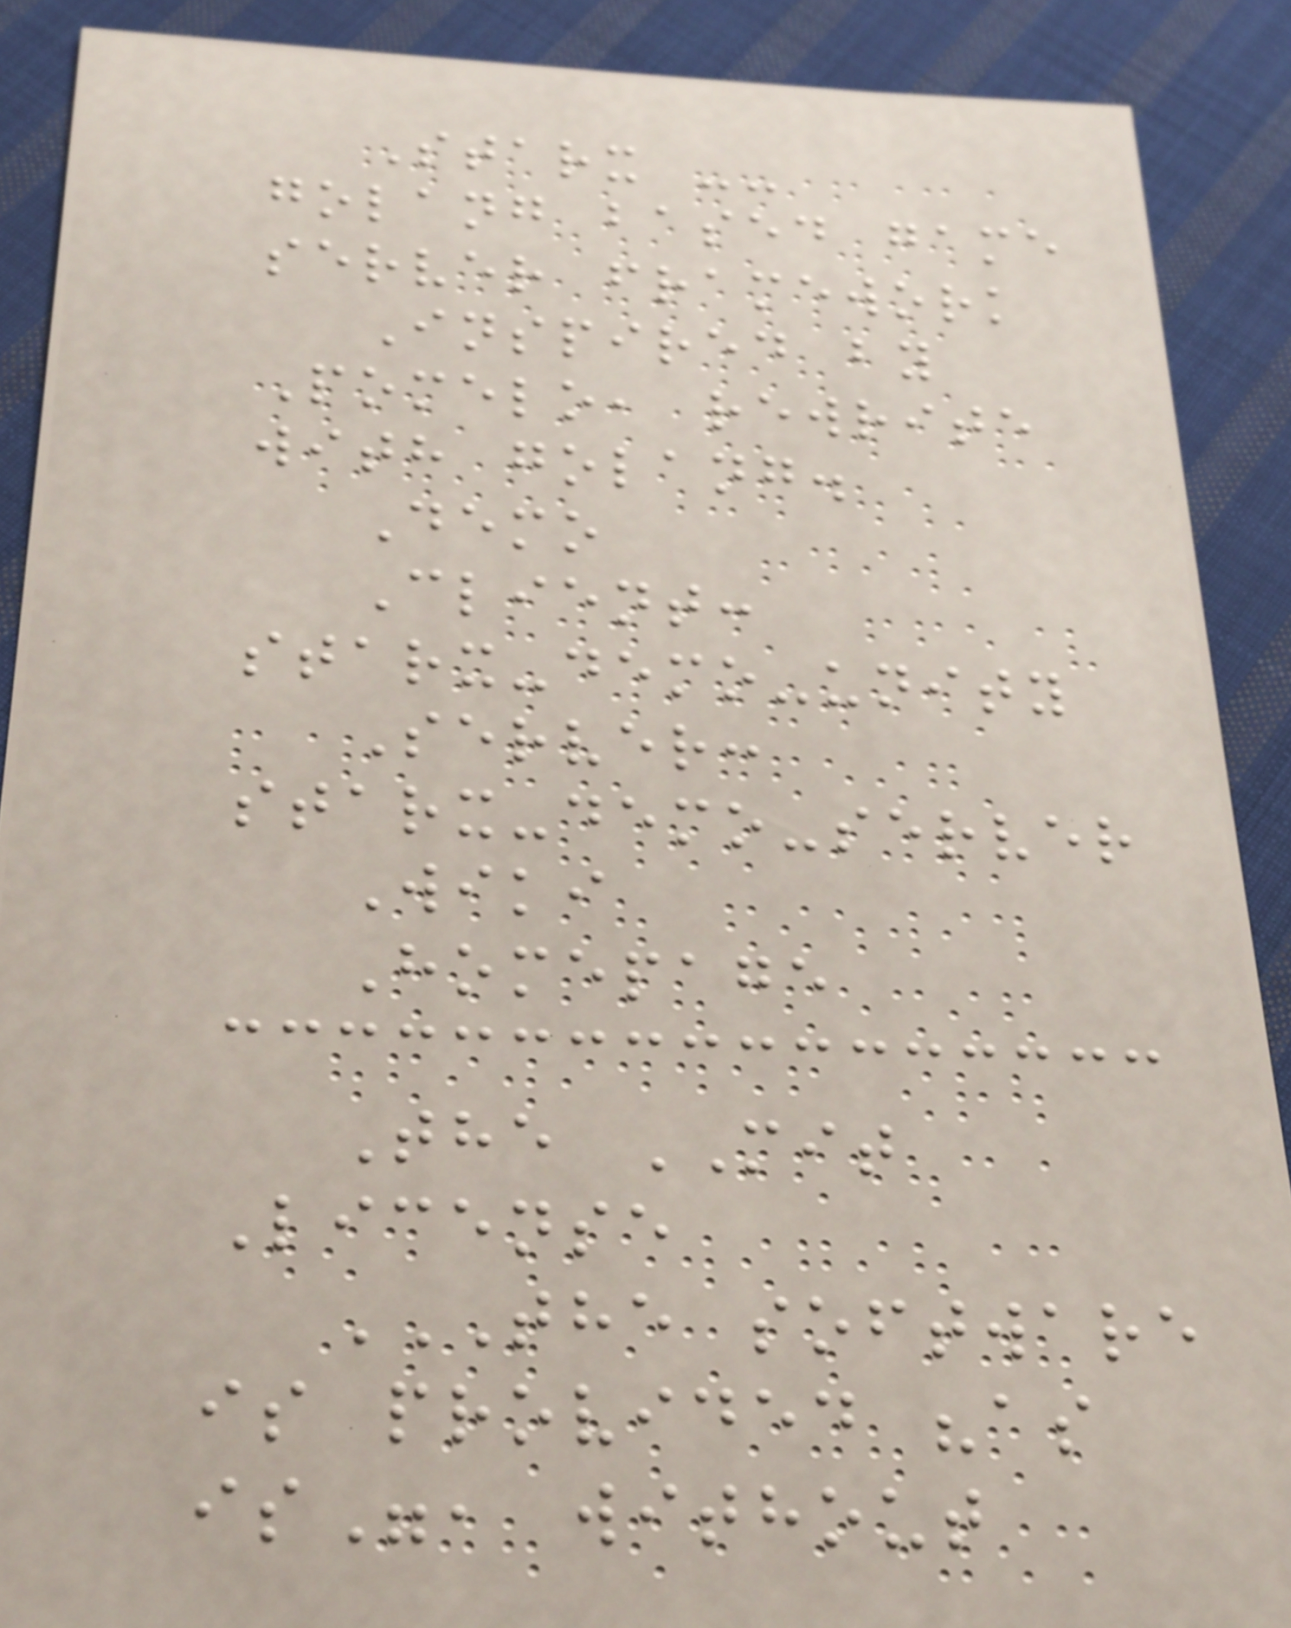Starx --
golang based game
server framework
Inspired by
Pomelo, rewrite
with golang.
Demo
Client:
starx-demo-unity
Server:
starx-demo-server
Wiki
Homepage
The MIT
License
THE SOFTWARE
IS PROVIDED "AS
IS", WITHOUT
